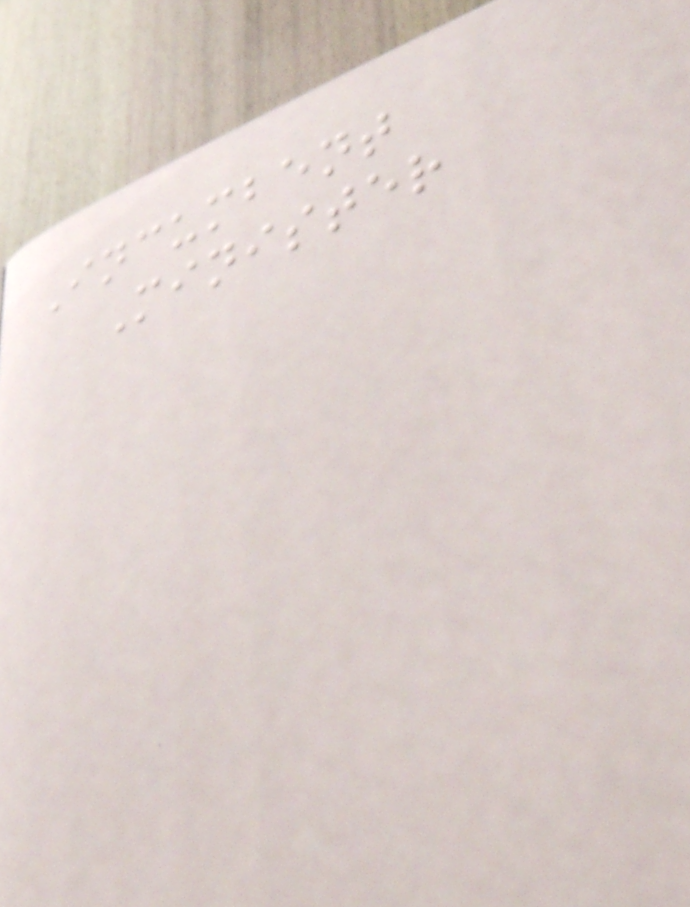Incumbent
Minister
